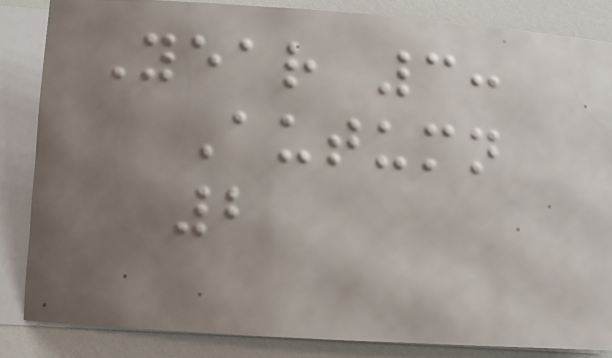Year 3:
Autumn
2
